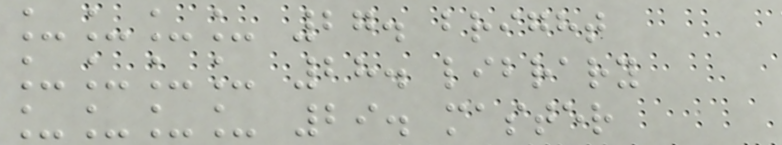____ 27. bright
____ 28. library
____ 29. master
